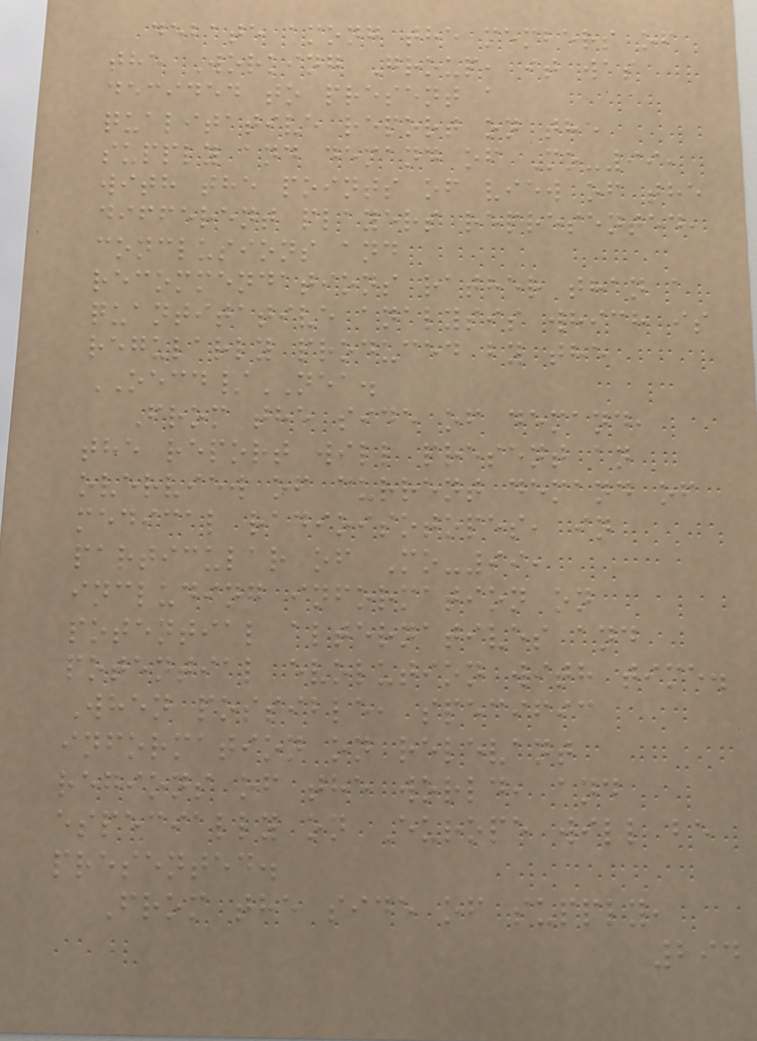debate among the members of
the Working Group, it was
decided to present a
qualitative report on the
supply and demand of Mo-99,
with the points of view of the
different players represented,
conclusions and
recommendations rather than a
quantitative analysis which is
regularly produced by the
OECD/NEA.
From the side of demand,
the report will present an
overview of current demand of
medical radioisotopes, in
particular of Mo-99,
including information on
potential alternatives and
potential evolution with time.
When possible, specific
information on relevant
regions of the world, and
especially on Europe will be
presented.
From the side of supply,
294
